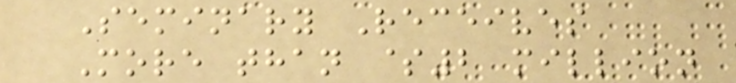Seminary Receives
More than $2 million
